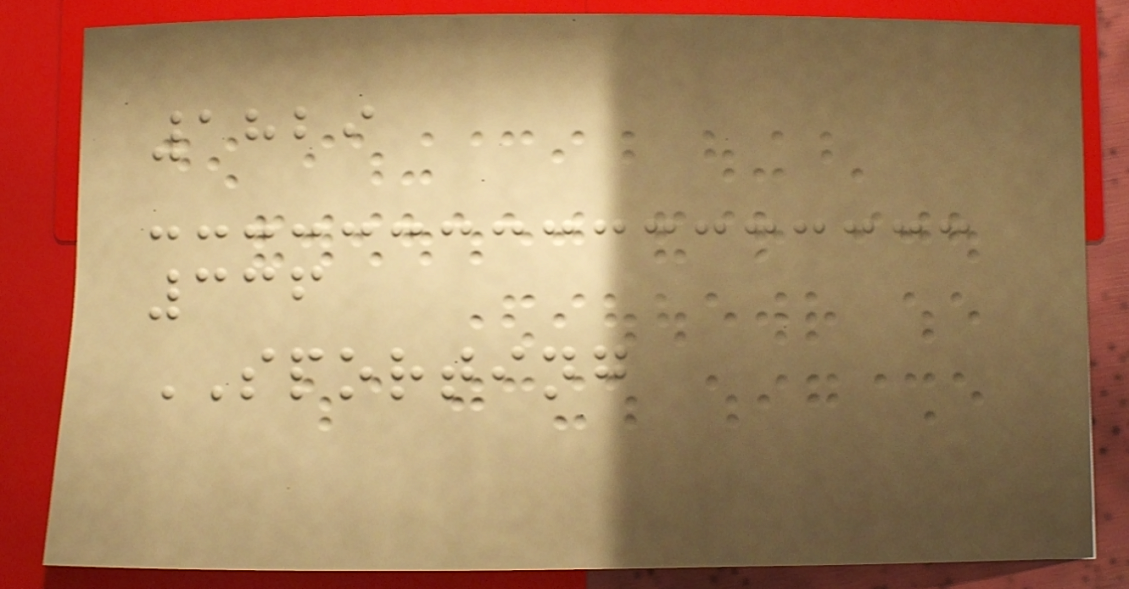1829
336
SPORTING
